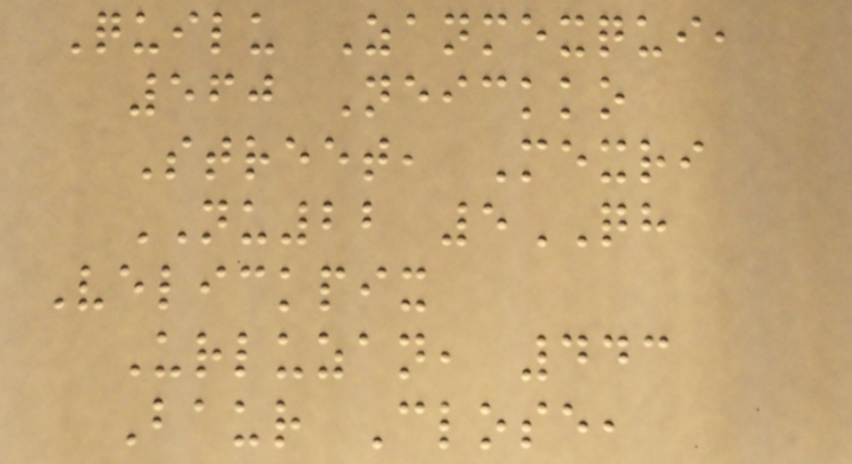Quilu Zanmexqui,
560 Neickko
Street, Mexri
NU22 5QH
Velickpix
Urluzan, 443
Baur Close,
